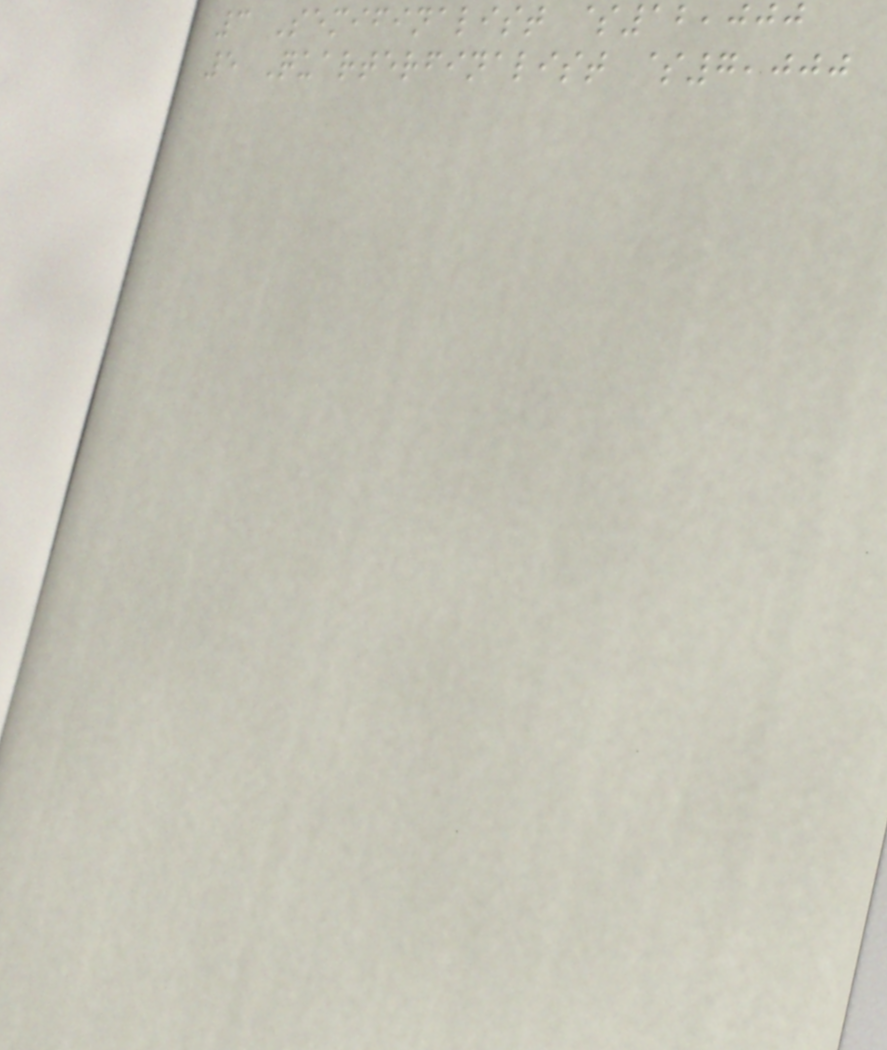3 Semifinalist $12,000
5 Quarterfinalist $7,000
